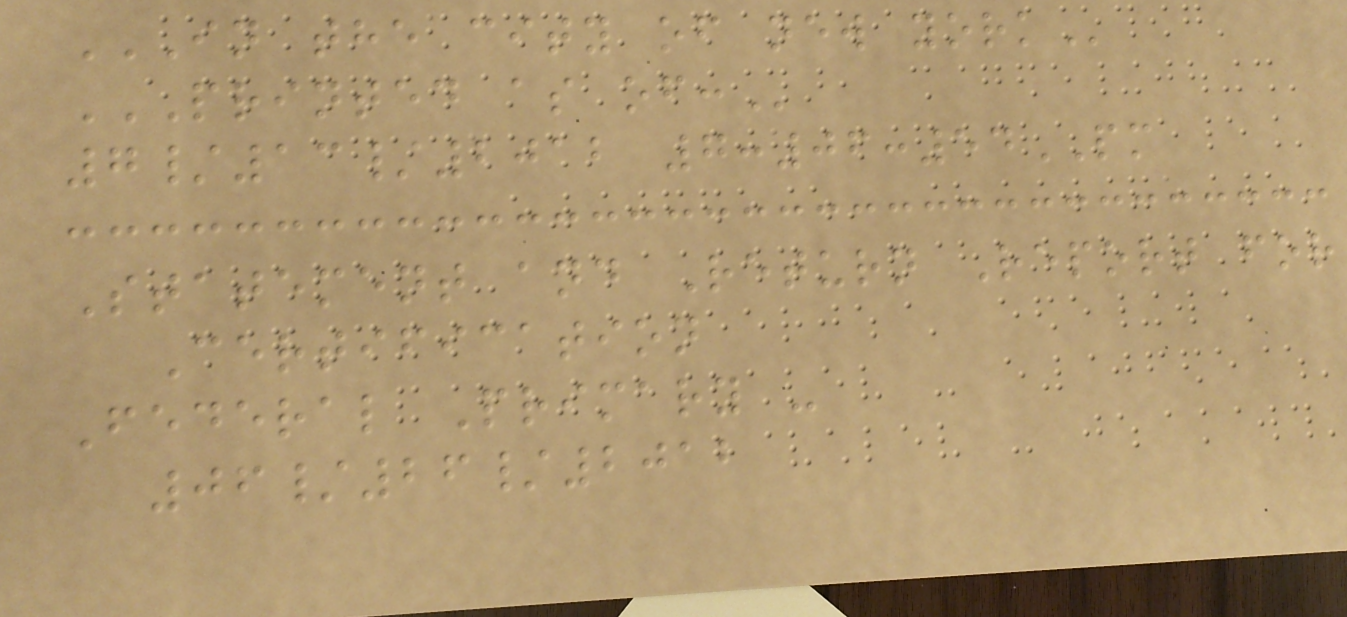IN THE CITY OF NEW YORK
PRINTED AS OF:
7/13/2012 7:06:54PM
Statement and Return Report for
Certification
Federal Primary -
06/26/2012
